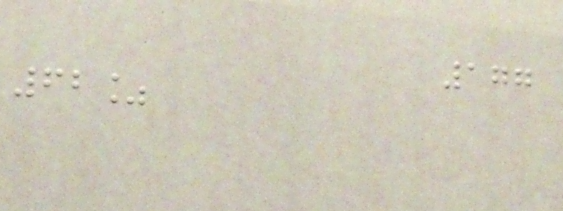177
62%
